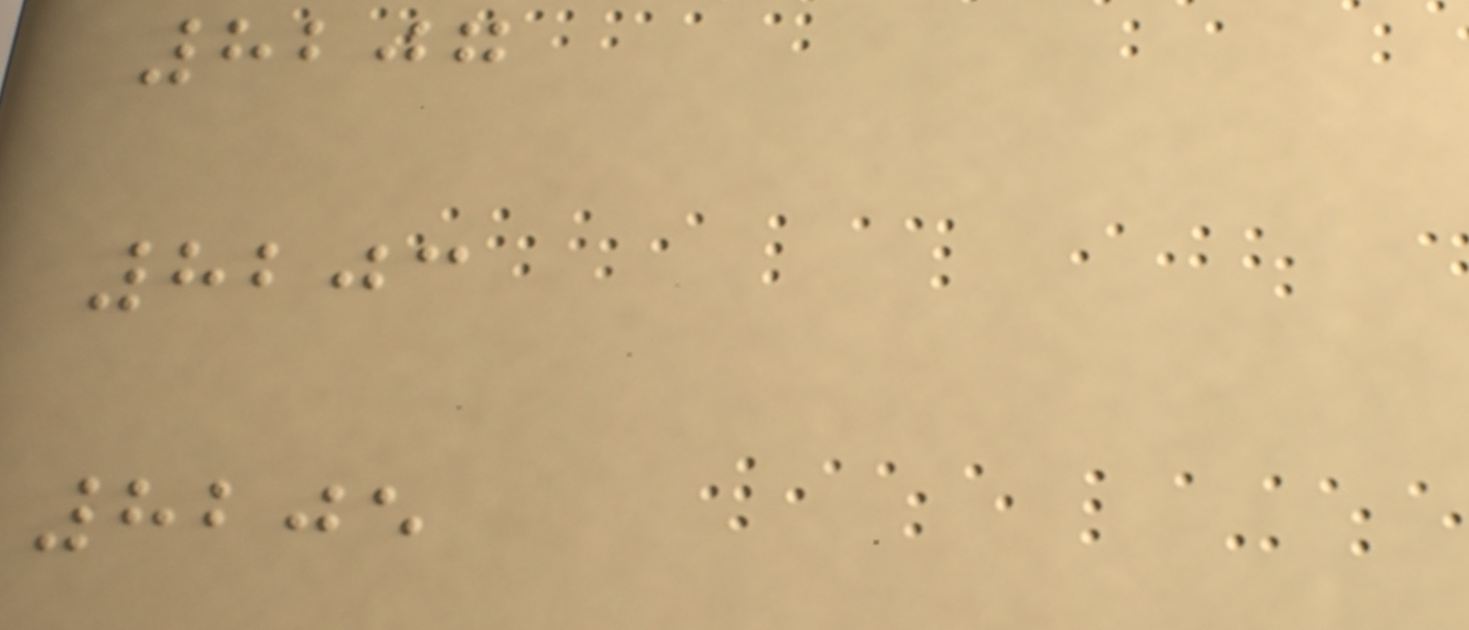8207
8203
8205
